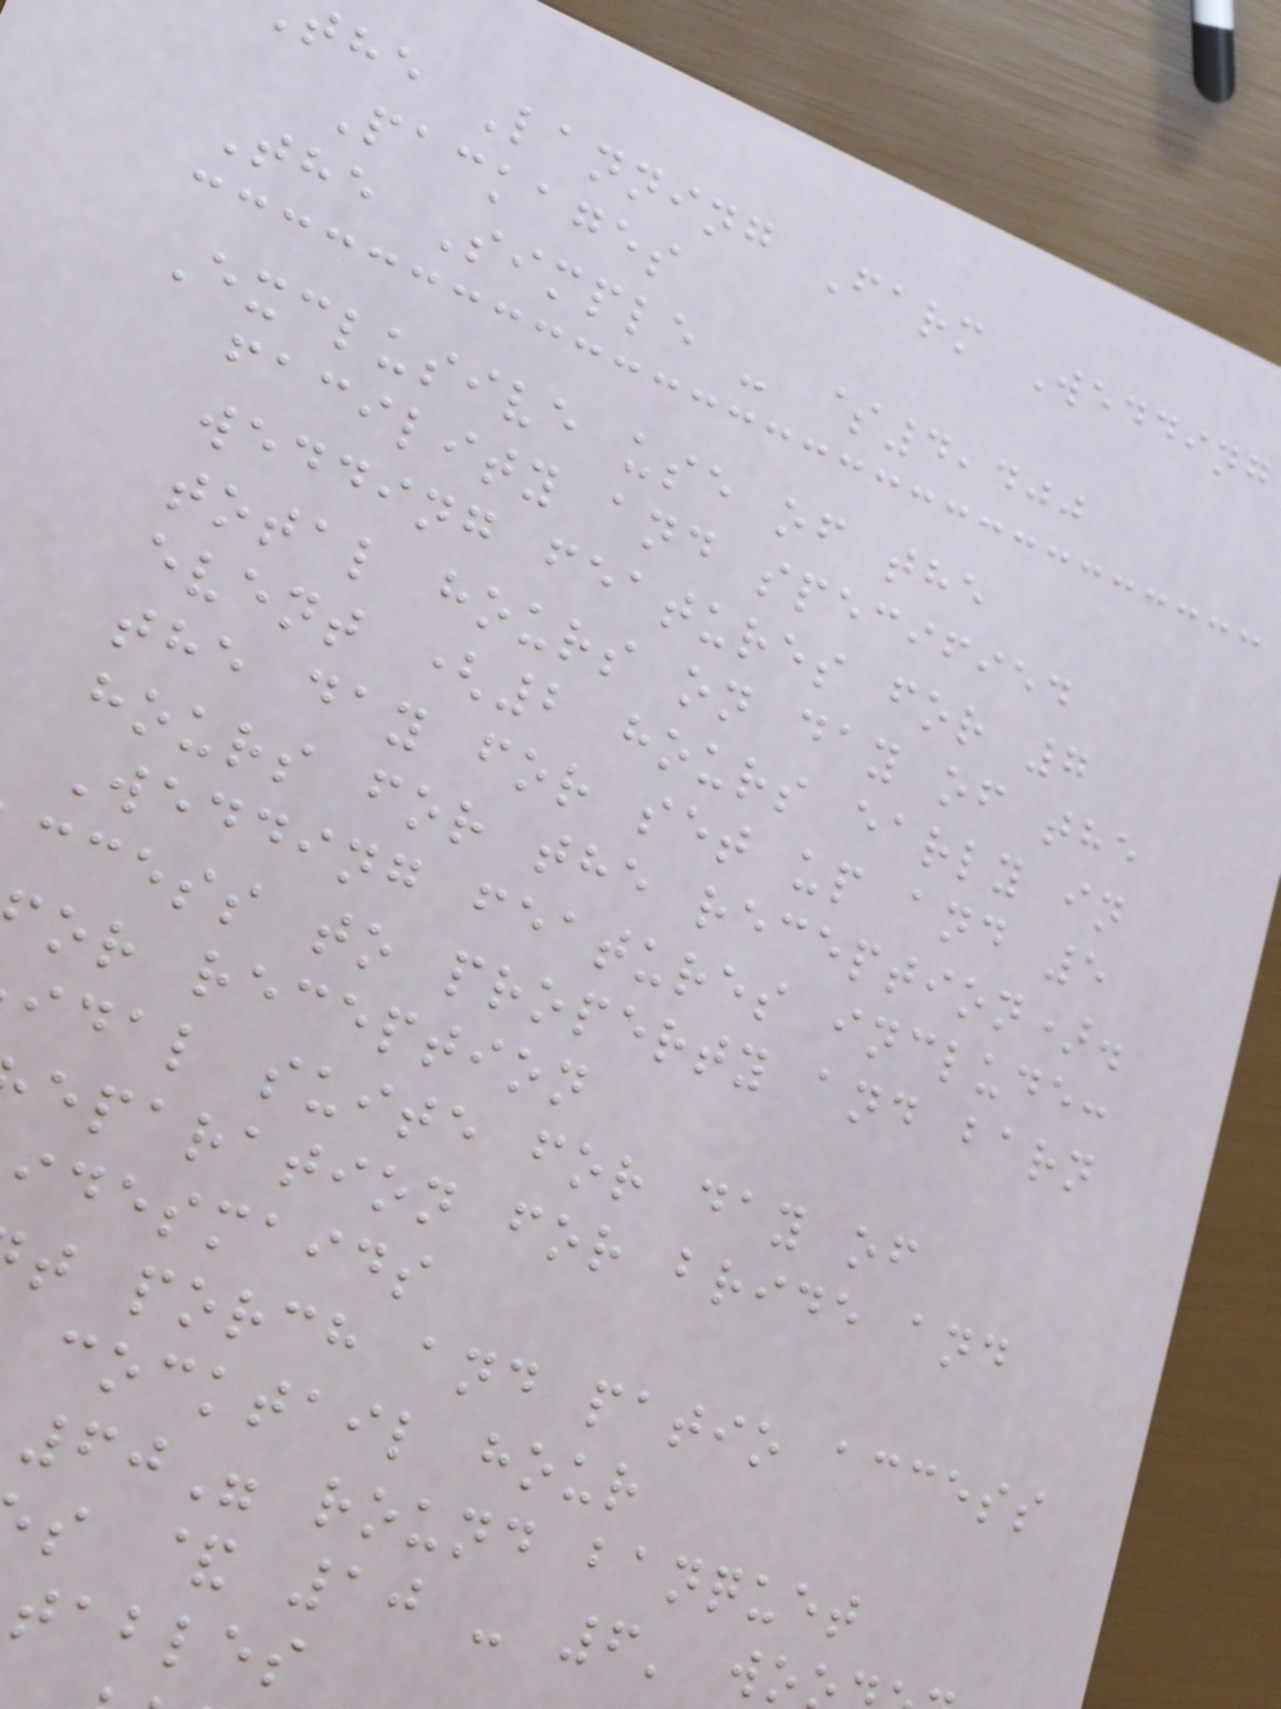the Lanning Farm Wedding
Packages
The Simple - $4,400
Exclusive use of the
facility and specified
wedding features for 7
total hours on day of the
event (2 hours early in
the day for set up and 5
hours for the reception).
Wedding features include:
ccess to property and barn
or reception
idal suite for day of
eparation for bride and
idesmaids
t porch and patio access
cocktail hour
60" round banquet
s & 10 - 6' wo
tables
